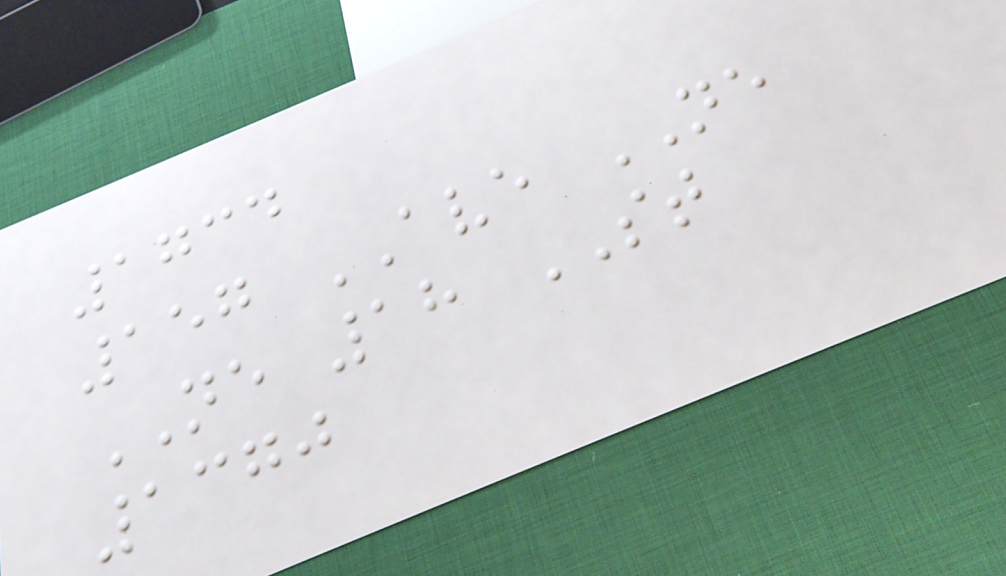1734
157 AVE NE
NE 18 ST
1370
